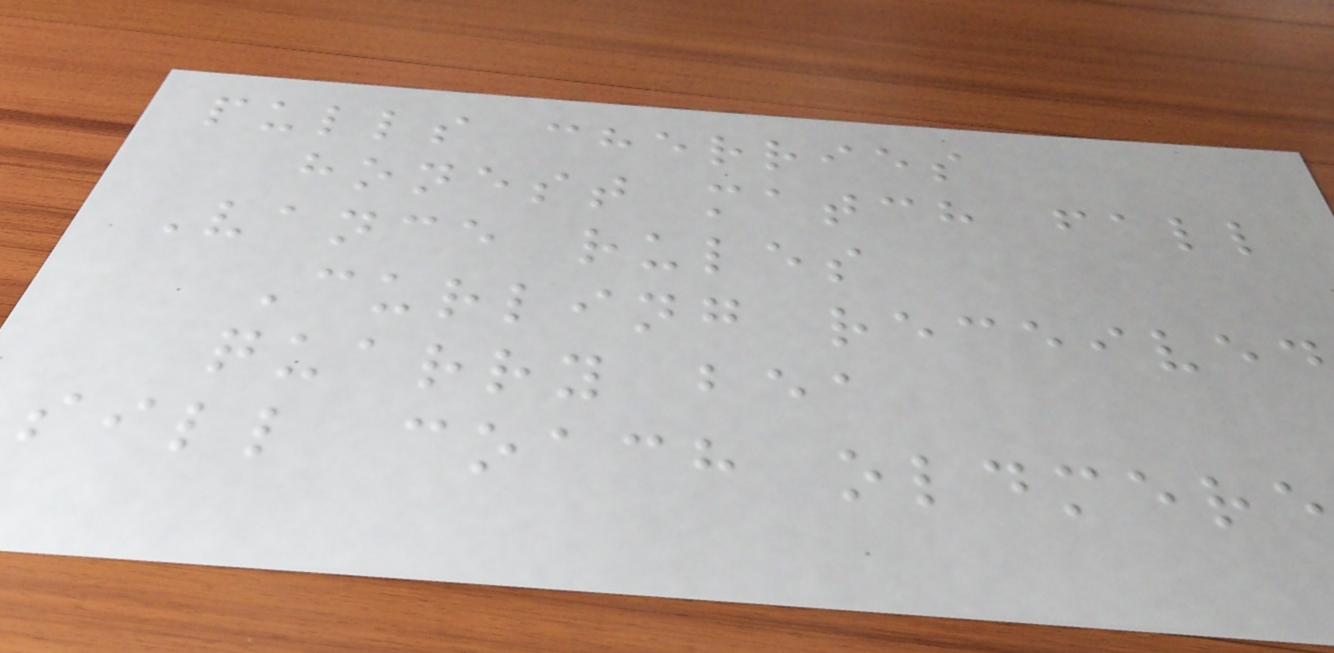pulls cherries
honest match fall
Vance rules
Curling received
quarry bea
sill coach oldmere
